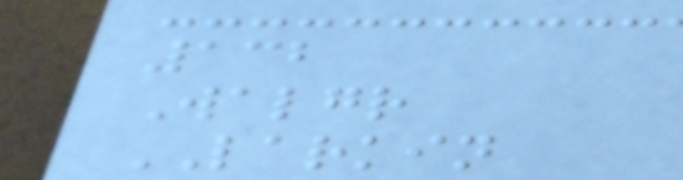132
Walgr
LARKIN
